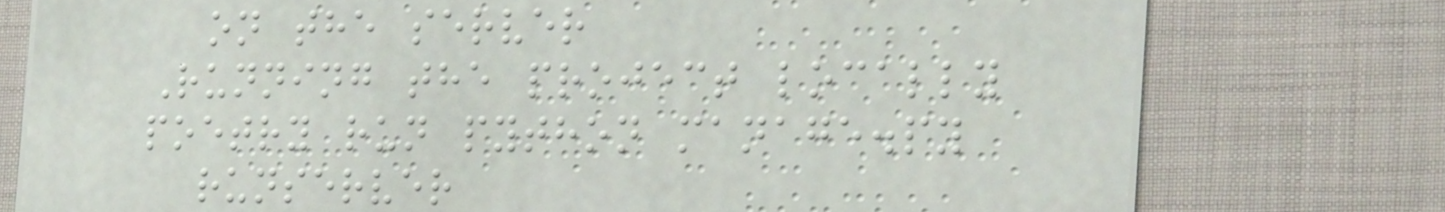on the server
Running the project locally
poetry run python manage.py
runserver
